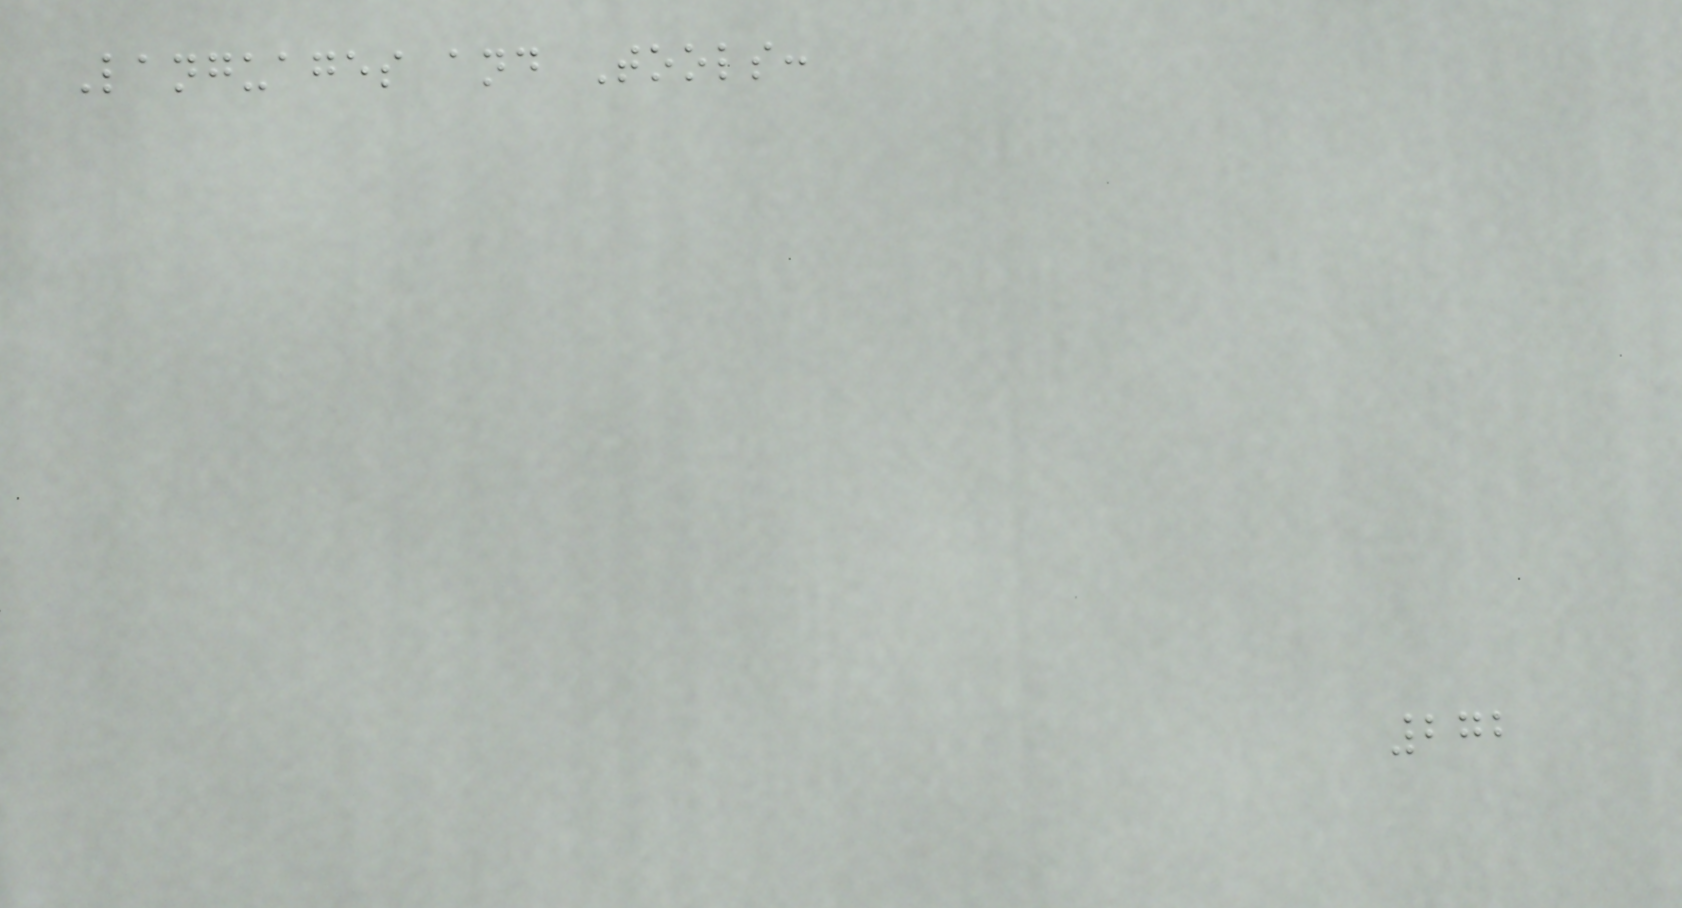Languages and Tools:
272
